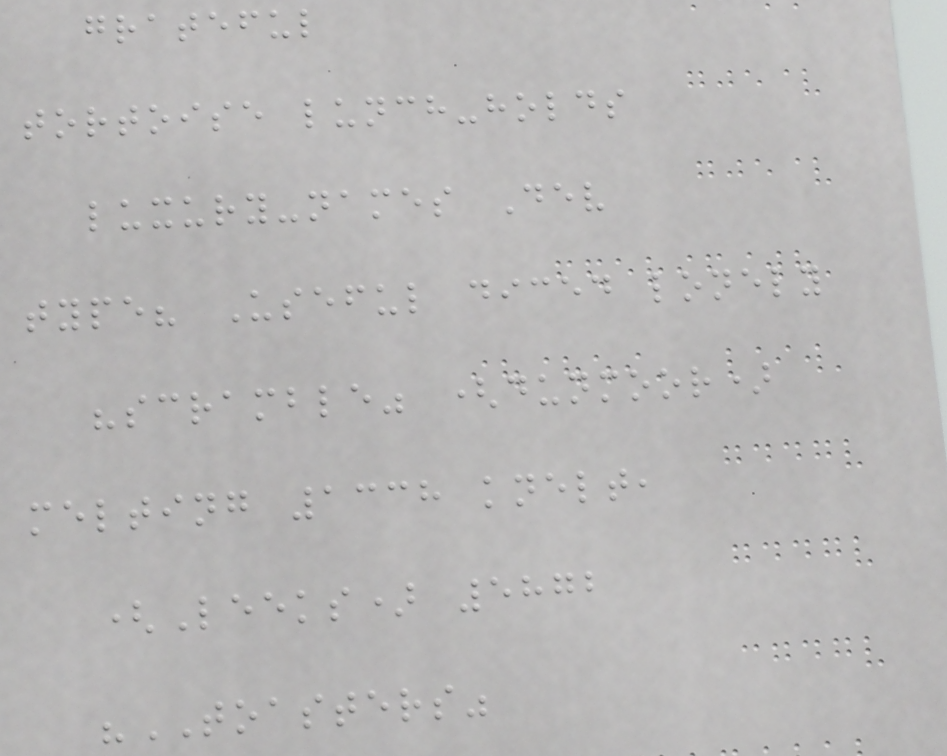grateful
tortoise lunch-holds
luxury-names Dev
type? Useful diced lonely
"scramble" (dunmoor)
melting 1338 knelt,
(Leeks) 5872
"TOASTERS"
